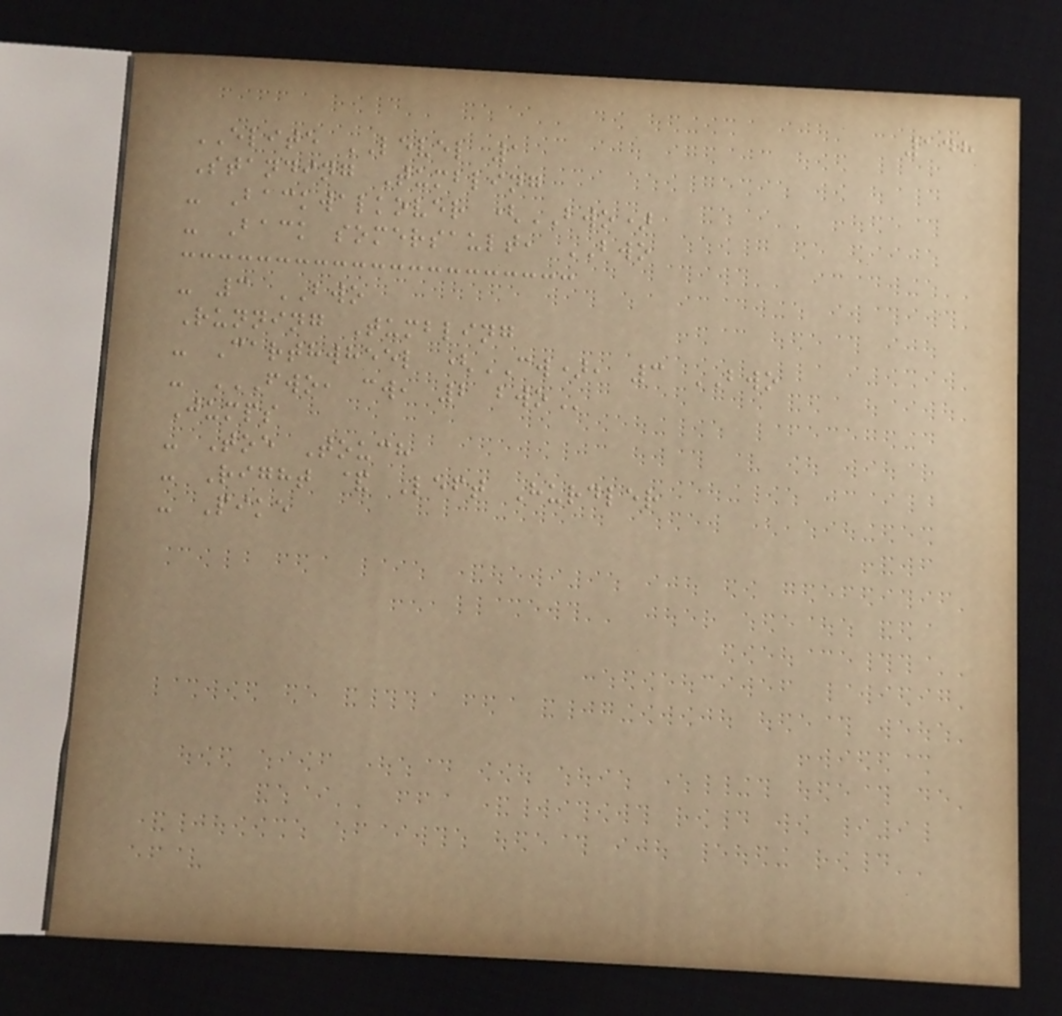148
ELITE LEVEL 1
Standing Tumbling
- Backwalkover (BWO)
- Back somersault, BWO
- 3 BWO
Running Tumbling
- Carthwheel (CW), 3 BWO
- FWO, CW, 2 BWO
Jumps
- Toe Touch
- Right & Left Hurdler
- Pike
